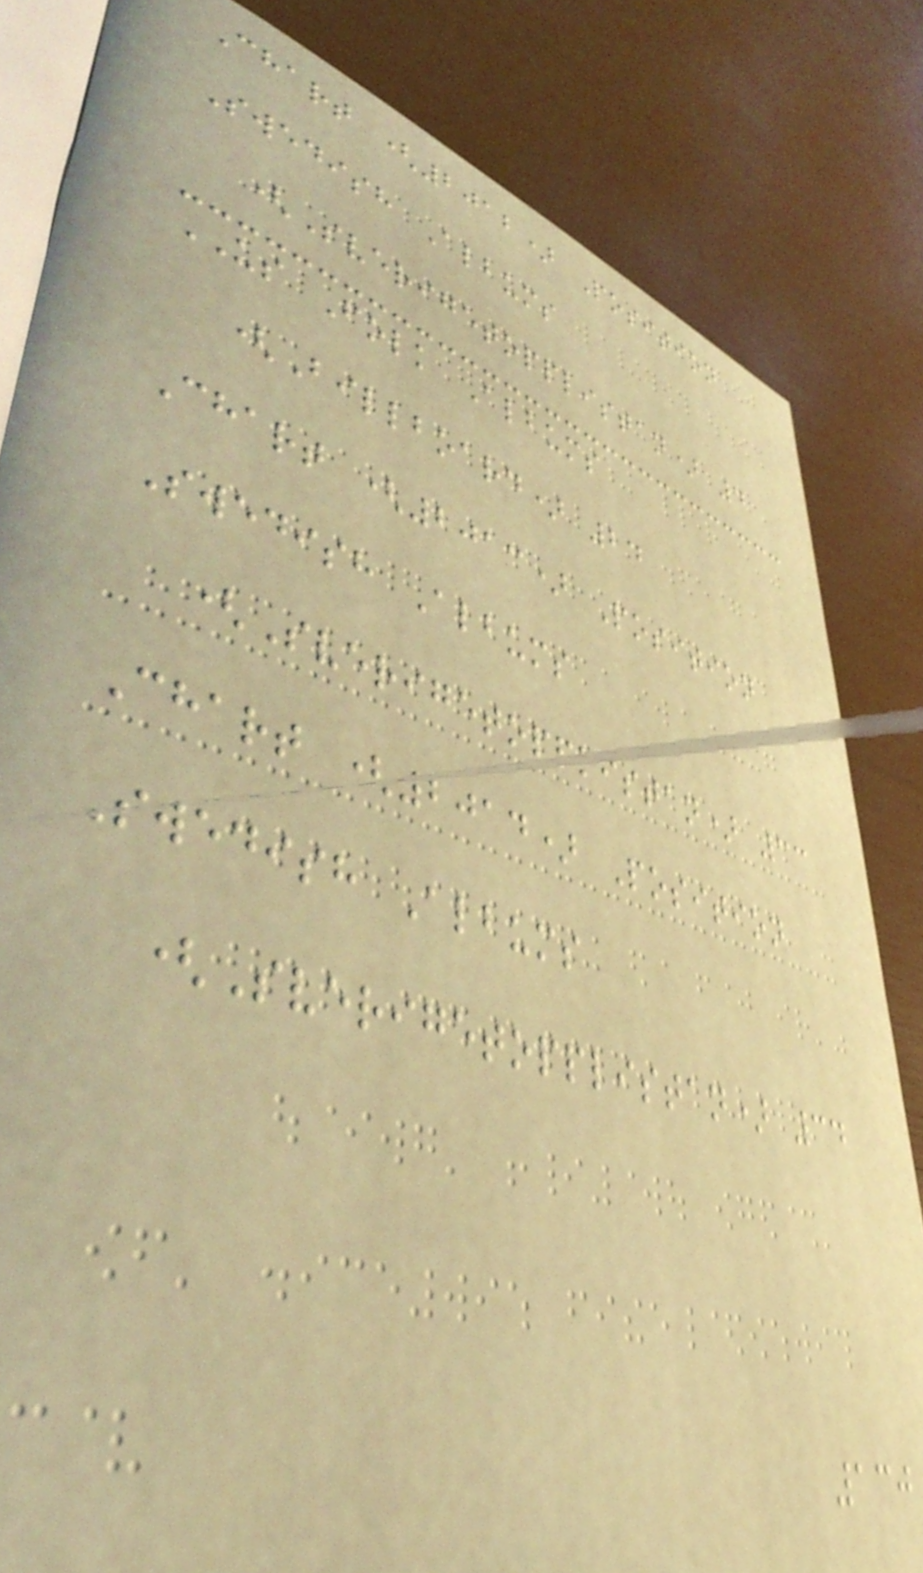Chart (2012) Position
Swedish Albums
(Sverigetopplistan) 4
US Folk Albums
(Billboard) 24
Chart (2013) Position
Swedish Albums
(Sverigetopplistan) 33
Chart (2014) Position
Swedish Albums
(Sverigetopplistan) 34
130
